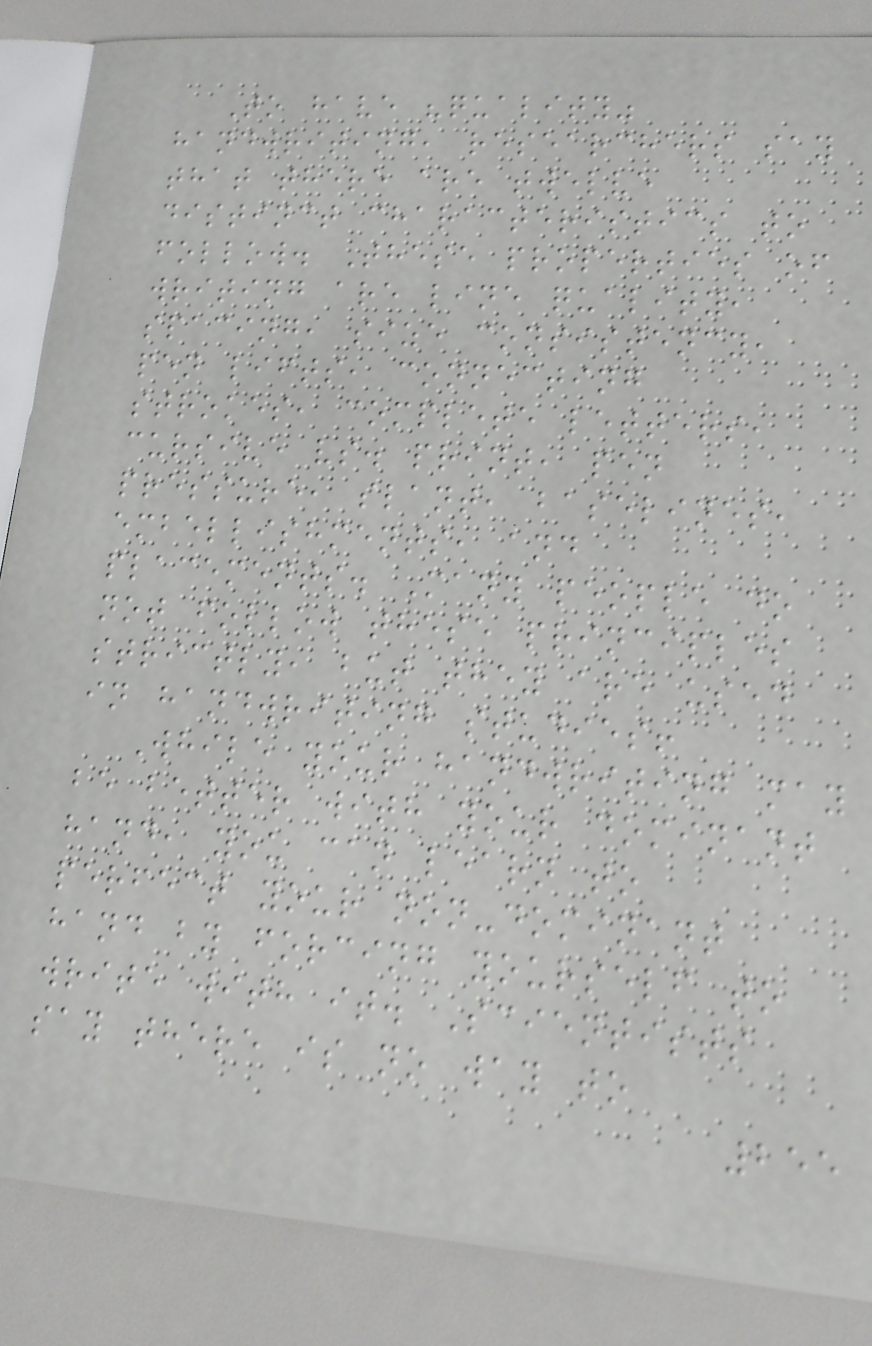To have "quality"
handwriting, researchers say
that there are twelve
distinct characteristics to
follow. These properties of
writing are line quality,
spacing, size consistency,
pen lifts, connecting
strokes, complete letters,
cursive vs. print, pen
pressure, slant, baselines,
embellishments, and
placements. Many people do
not follow these principles
strictly, but they are used
in handwriting studies!
While your handwriting may
be better with your dominant
hand, you can learn to
perfect your non-dominant
hand by forcing yourself to
write with it. Scientists
say there is no way to
255
